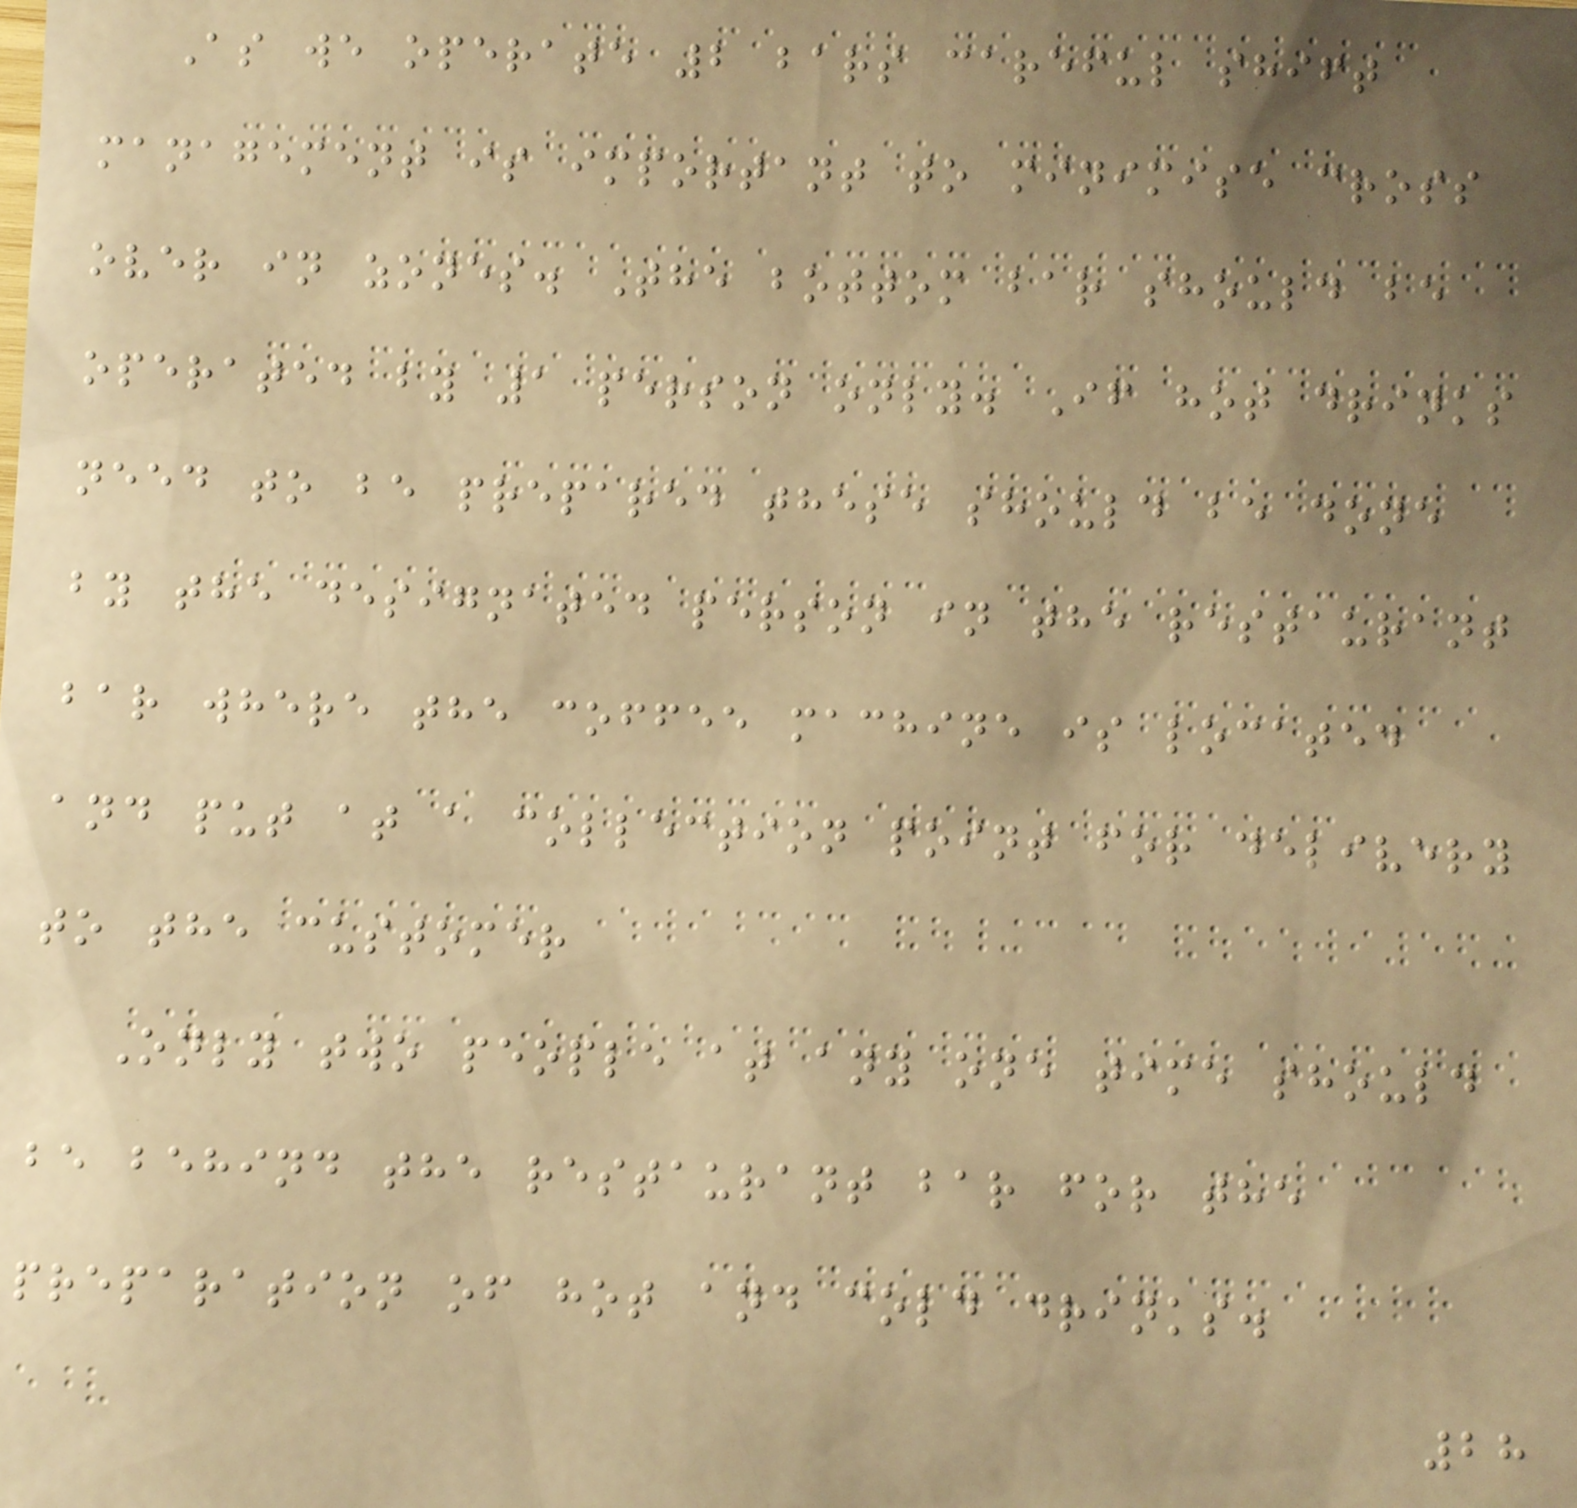As we operate 2 bars careful shift
management is important to minimise cross
over in zones. The bottom bar should be
operated by 1 person only. If hot drinks
need to be prepared these should be done
by the designated person in the restaurant
bar where the coffee machine is located
and put at a collection point for delivery
to the customer
Only two people at any one time should
be behind the restaurant bar for the
preparation of hot and cold drinks.
28
